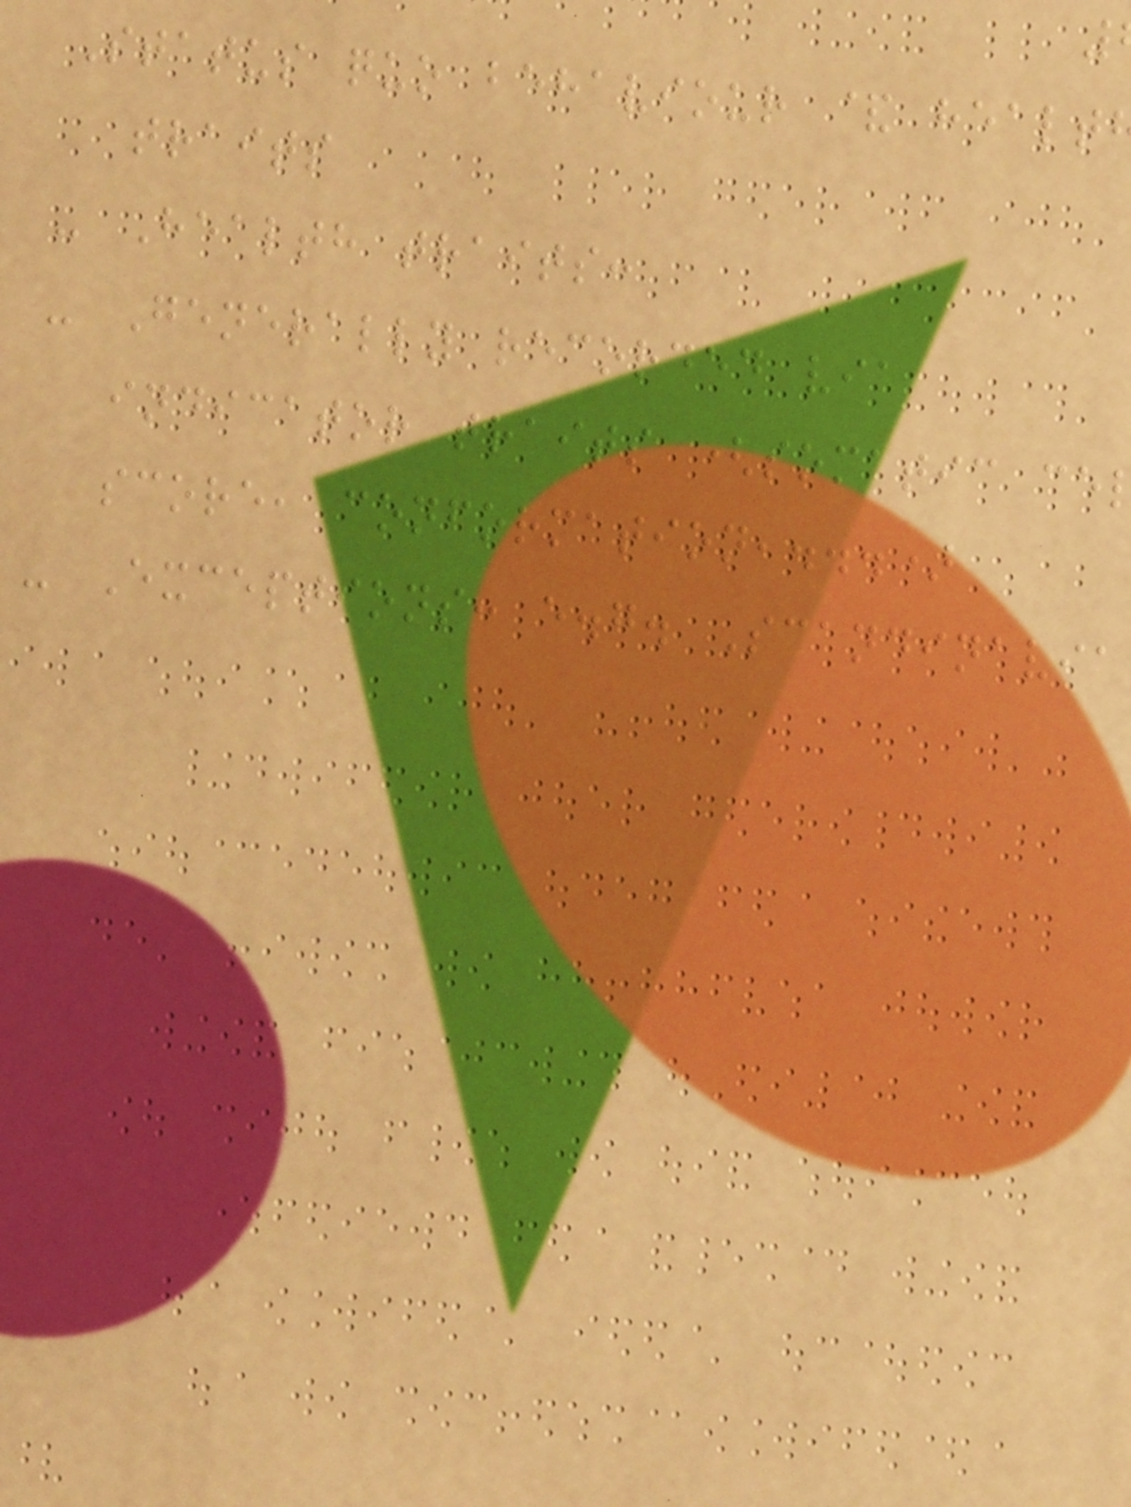Status quo behaviour & healt
traits
- Health traits:
- Generally recorded via
indicator traits (somatic ce
score, conformation,...)
- Exceptions: e.g. Scandinavia
